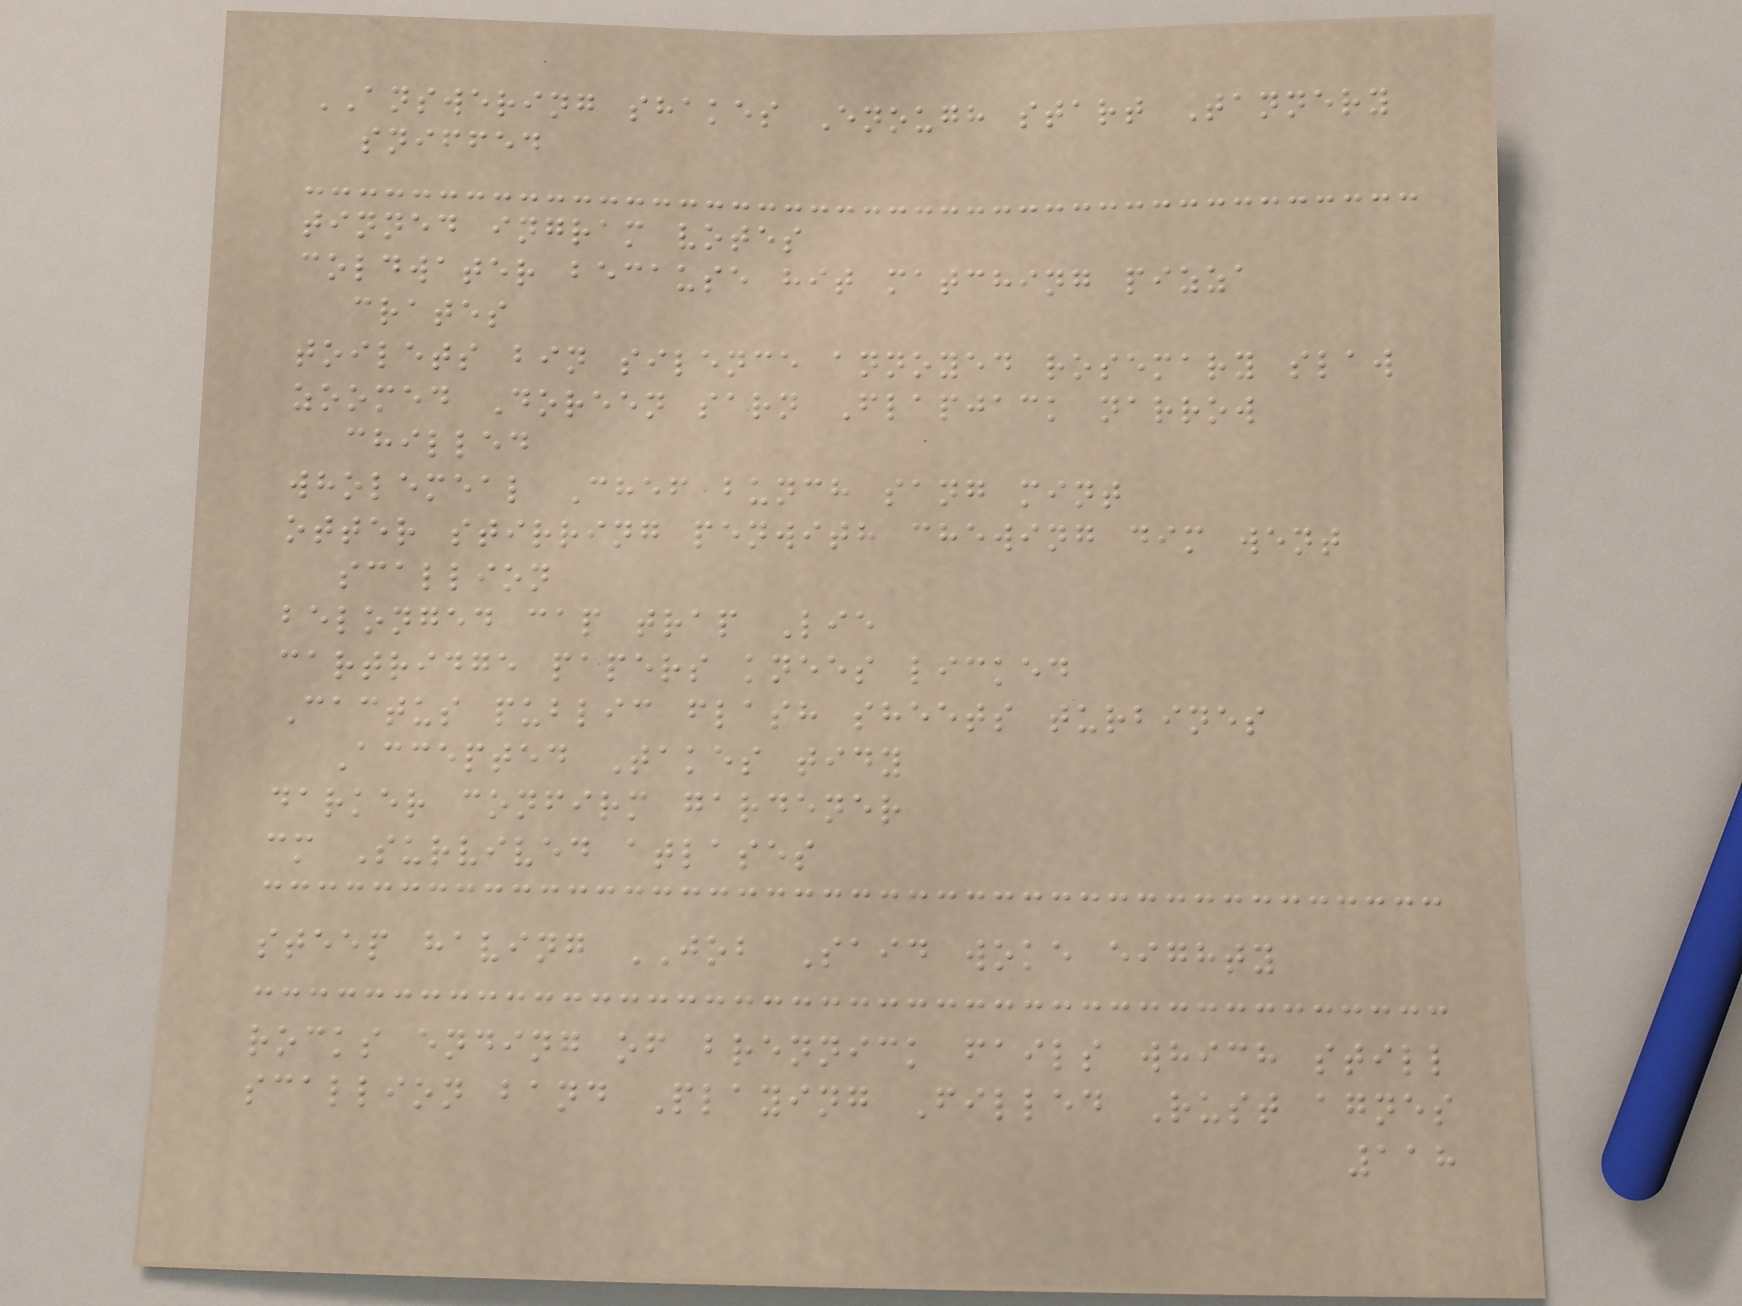ANSWERING shakes Enough start Tannery
sniffed
tinned ingram votes
coldwater because hit matching pizza
crates
toilets bin silence annoyed rosemary slaw
zoomed Doreen sarn Flapjack narrow
chilled
wholemeal Chef bunch sang mint
otter stirring penwith chewing dim went
scallion
belonged cap trap Lie
cartridge papers knees licked
Cactus public flash sheets turbines
Accepted Takes tidy
darker confirm gardener
cm Survived atlases
steep having JOB Said woke eighty
rocks ending of brennick fails which still
scallion band Playing Filled Rust agnes
118
